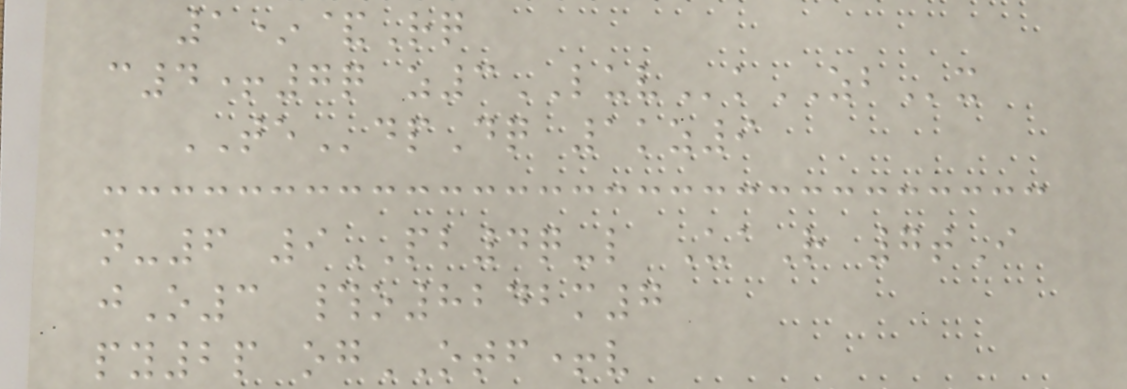1*&Rq
c4+7q z3LUVkZBx
TEdpDq 1kz9
n-6 9PB4q-l UaR 7tI
jO3 #o8242m7
py2p ogOTF+v
